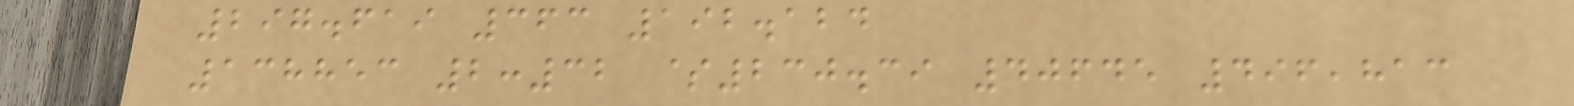297.619 363 192.124
138853 2:32 $230.39 40645 496,813
